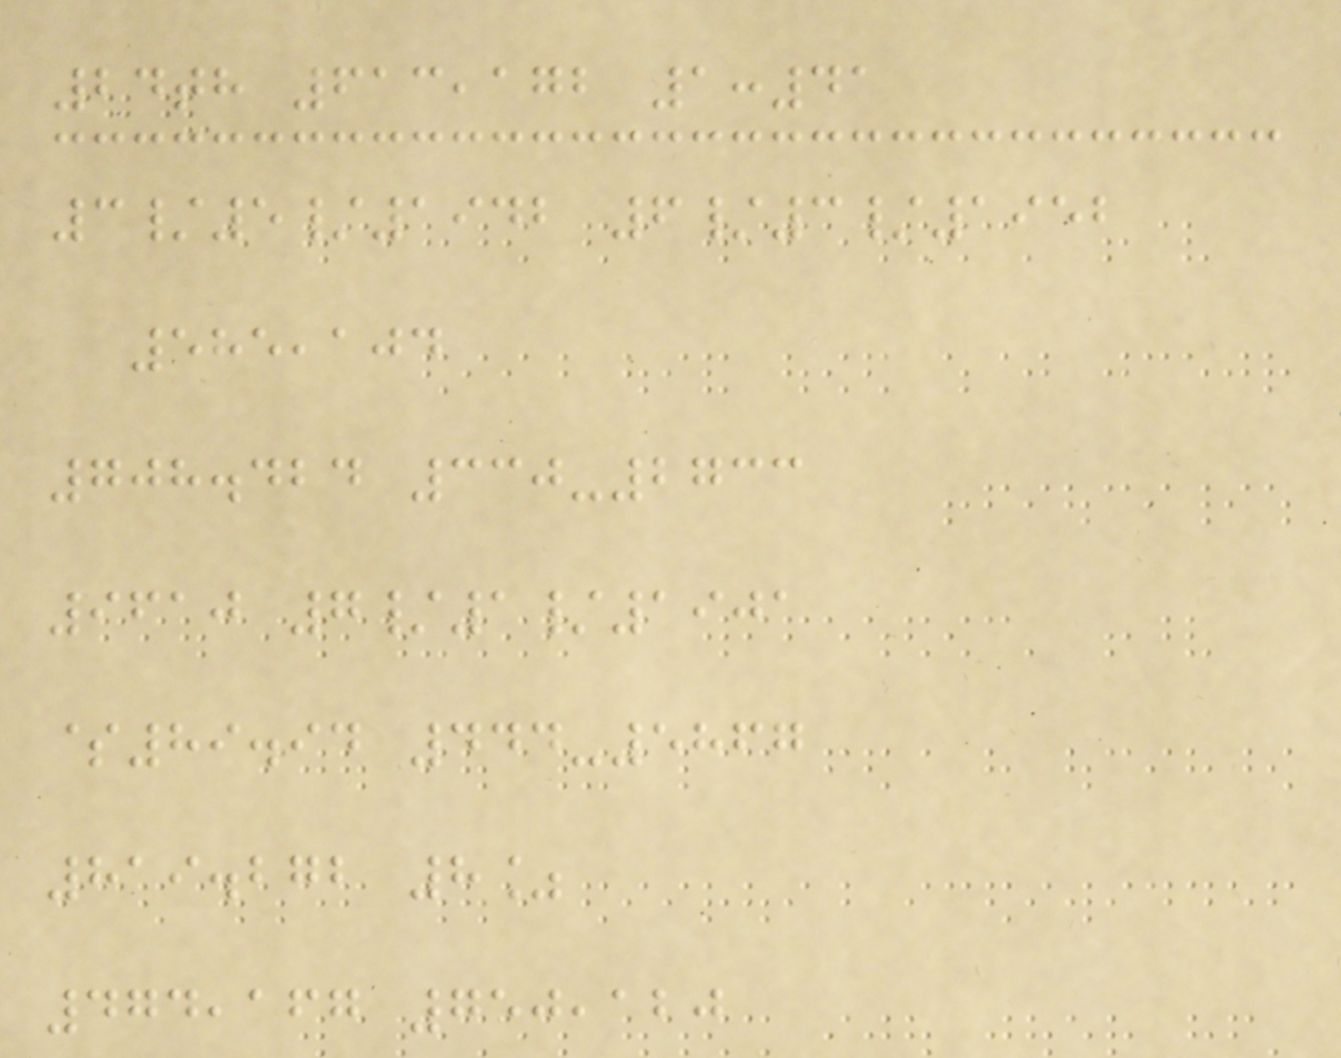24th 613,172 1:41
3/5/1942 6/3/1952
585,104
708.424 330-2733
9610 7/1/1901
$89.94 444-5867
819.272 8%
474,167 750,120
